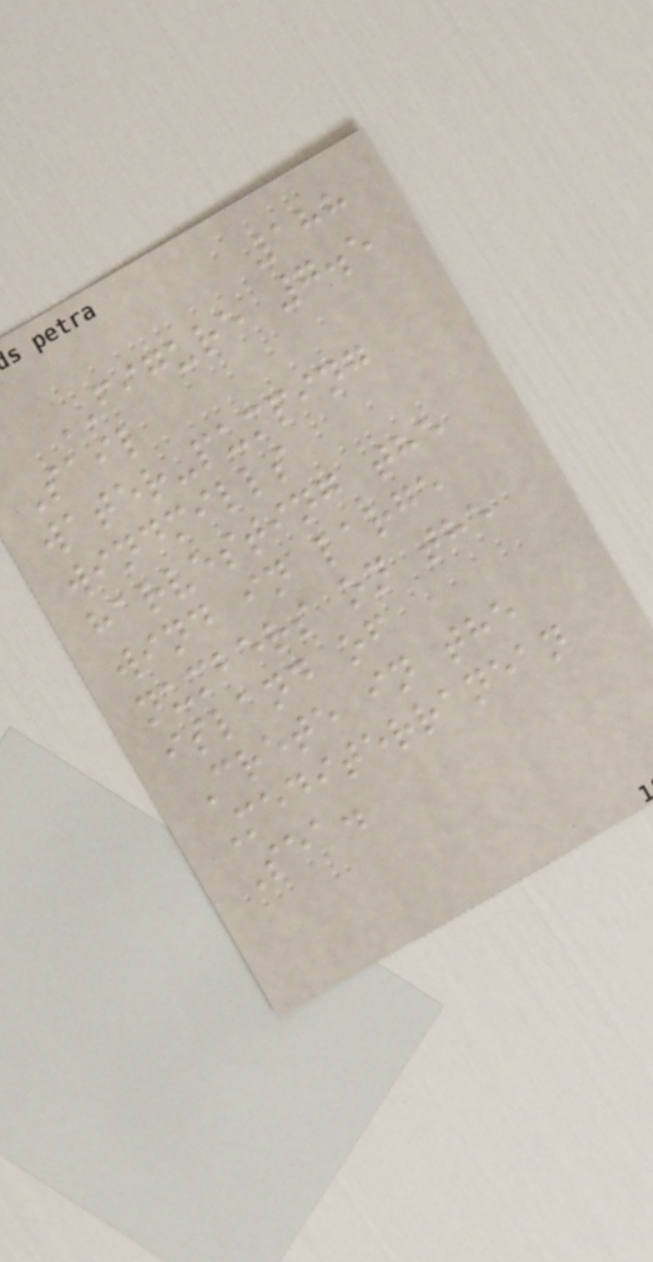188
FIGURE 7.5
Sail
water-pumping
windmills
harvesting the
wind in large
numbers on the
island of
Crete in the
Mediterranean
Sea.
